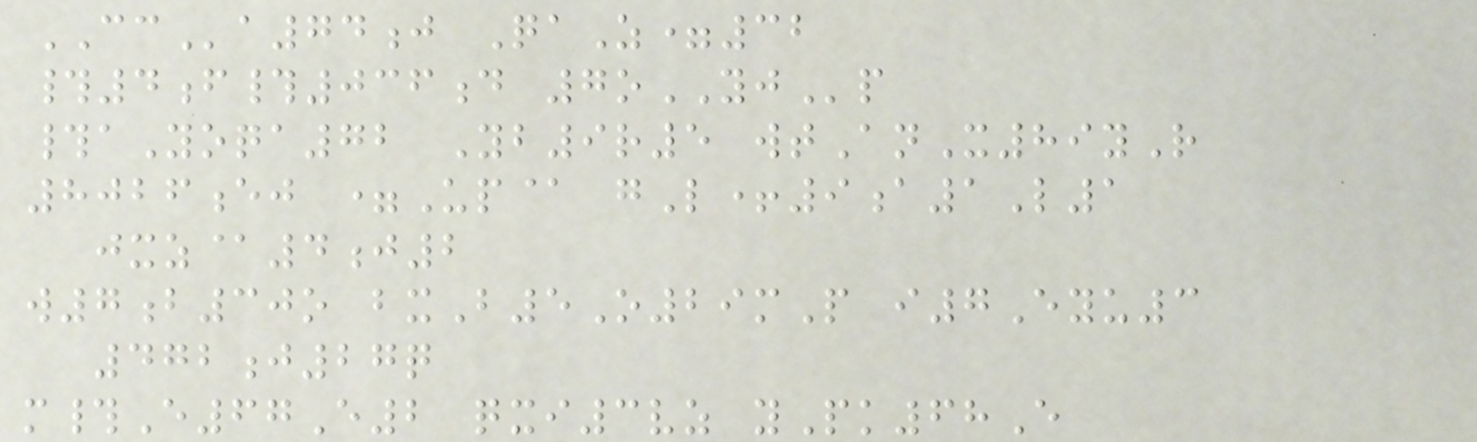CCa74j QaZ=32
#4f#036d 7oYJp
#aYoqa72 Yb9r5 wtAnX89yR
8026ej =Up@ gL+9a1L1
jxz@4j2
w7b30o bxB5O29mP i7Eyu3
472j27q
m#E67E2 qxi3vz yPk68E
